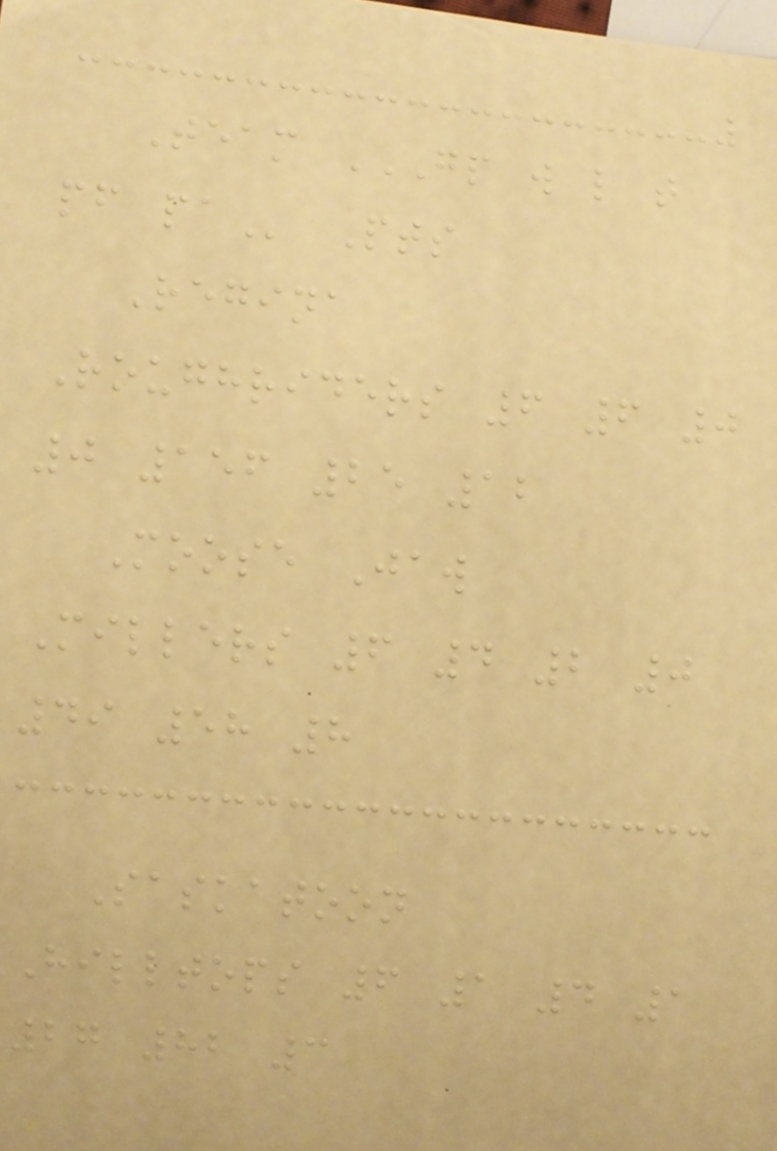Team GP W L T
PF PA Pts
Regina
Roughriders 6 6 0
0 156 25 12
Moose Jaw
Millers 6 4 2 0
49 58 8
Saskatoon
Hilltops 6 1 4 1
27 82 3
